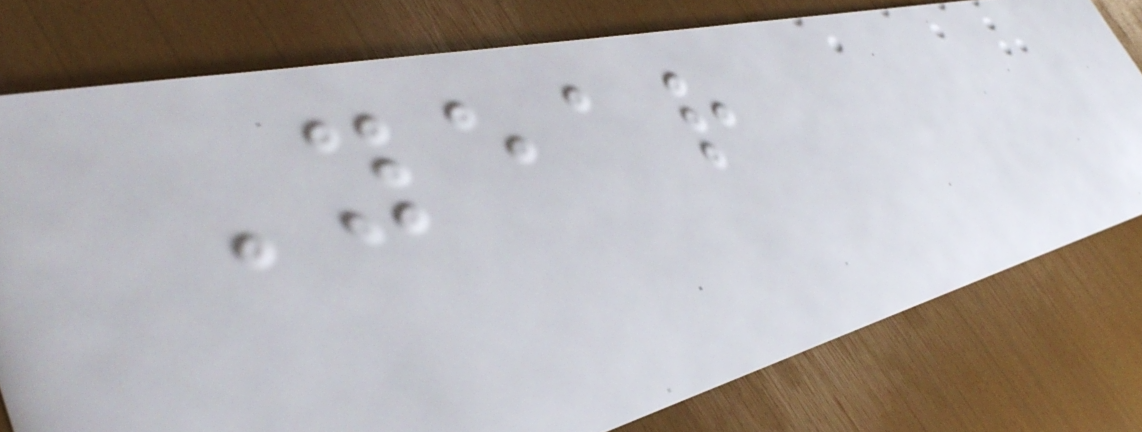Year
